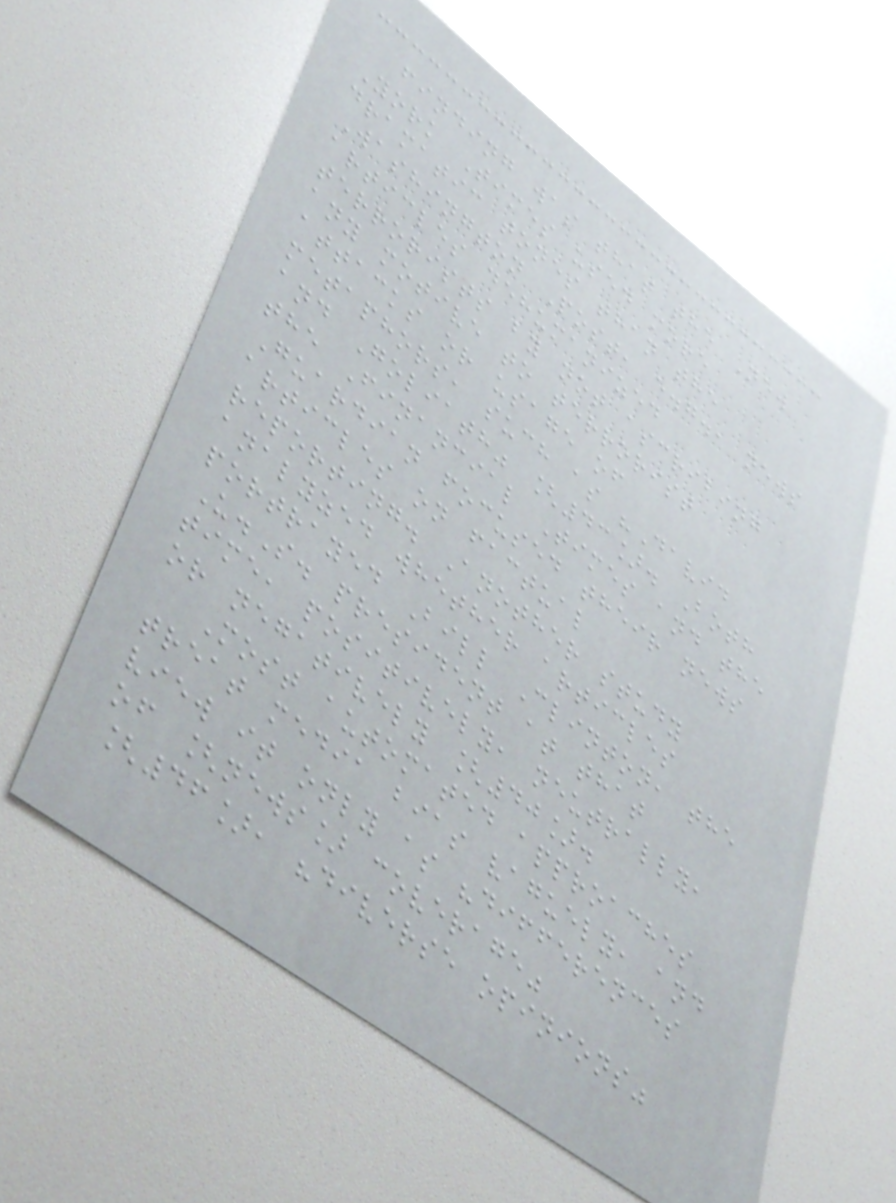finding was that the New
York Times used more
dramatic tones than the
Washington Post, e.g., news
articles dehumanized
terrorists by not ascribing
any motive to terrorist
attacks or usage of
metaphors, such as "David
and Goliath" [43]. Both
the Financial Times and the
Guardian focused their news
articles on factual
reporting. Another study
analyzed whether articles
portrayed Bill Clinton, the
U.S. president at that
time, positively, neutrally,
or negatively [40].
Most automated approaches
treat media bias vaguely, and
view it only as "differences
of [news] coverage"
[46], "diverse opinions"
